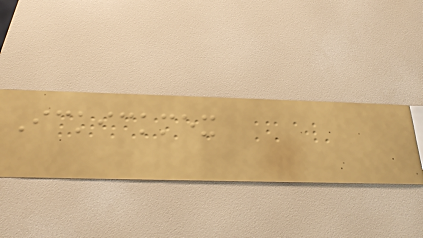Ickickmex
